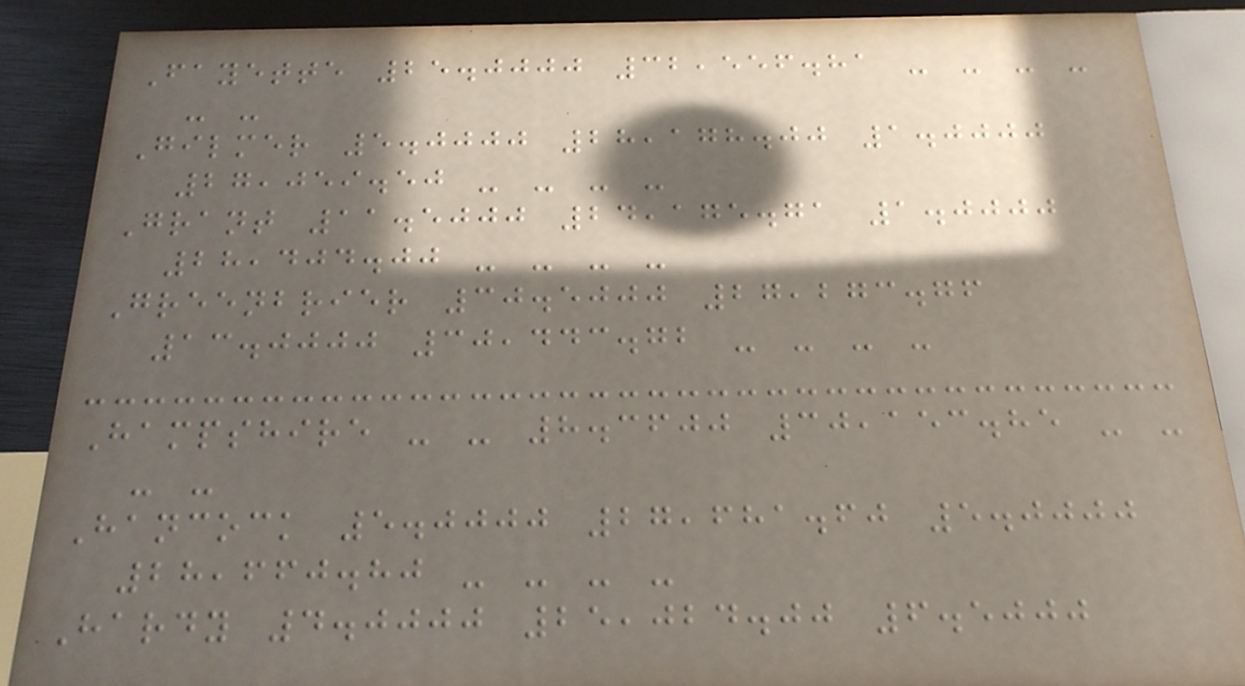Fayette 25.0000 32,556.81 - - - -
- -
Gilmer 5.0000 28,178.00 1.0000
27,059.50 - - - -
Grant 11.5000 24,175.71 1.0000
28,404.00 - - - -
Greenbrier 30.5000 27,273.76
13.0000 30,443.72 - - - -
Hampshire - - 8.3600 30,153.85 - -
- -
Hancock 5.0000 27,681.60 5.0000
28,660.80 - - - -
Hardy 4.0000 25,024.00 6.5000
